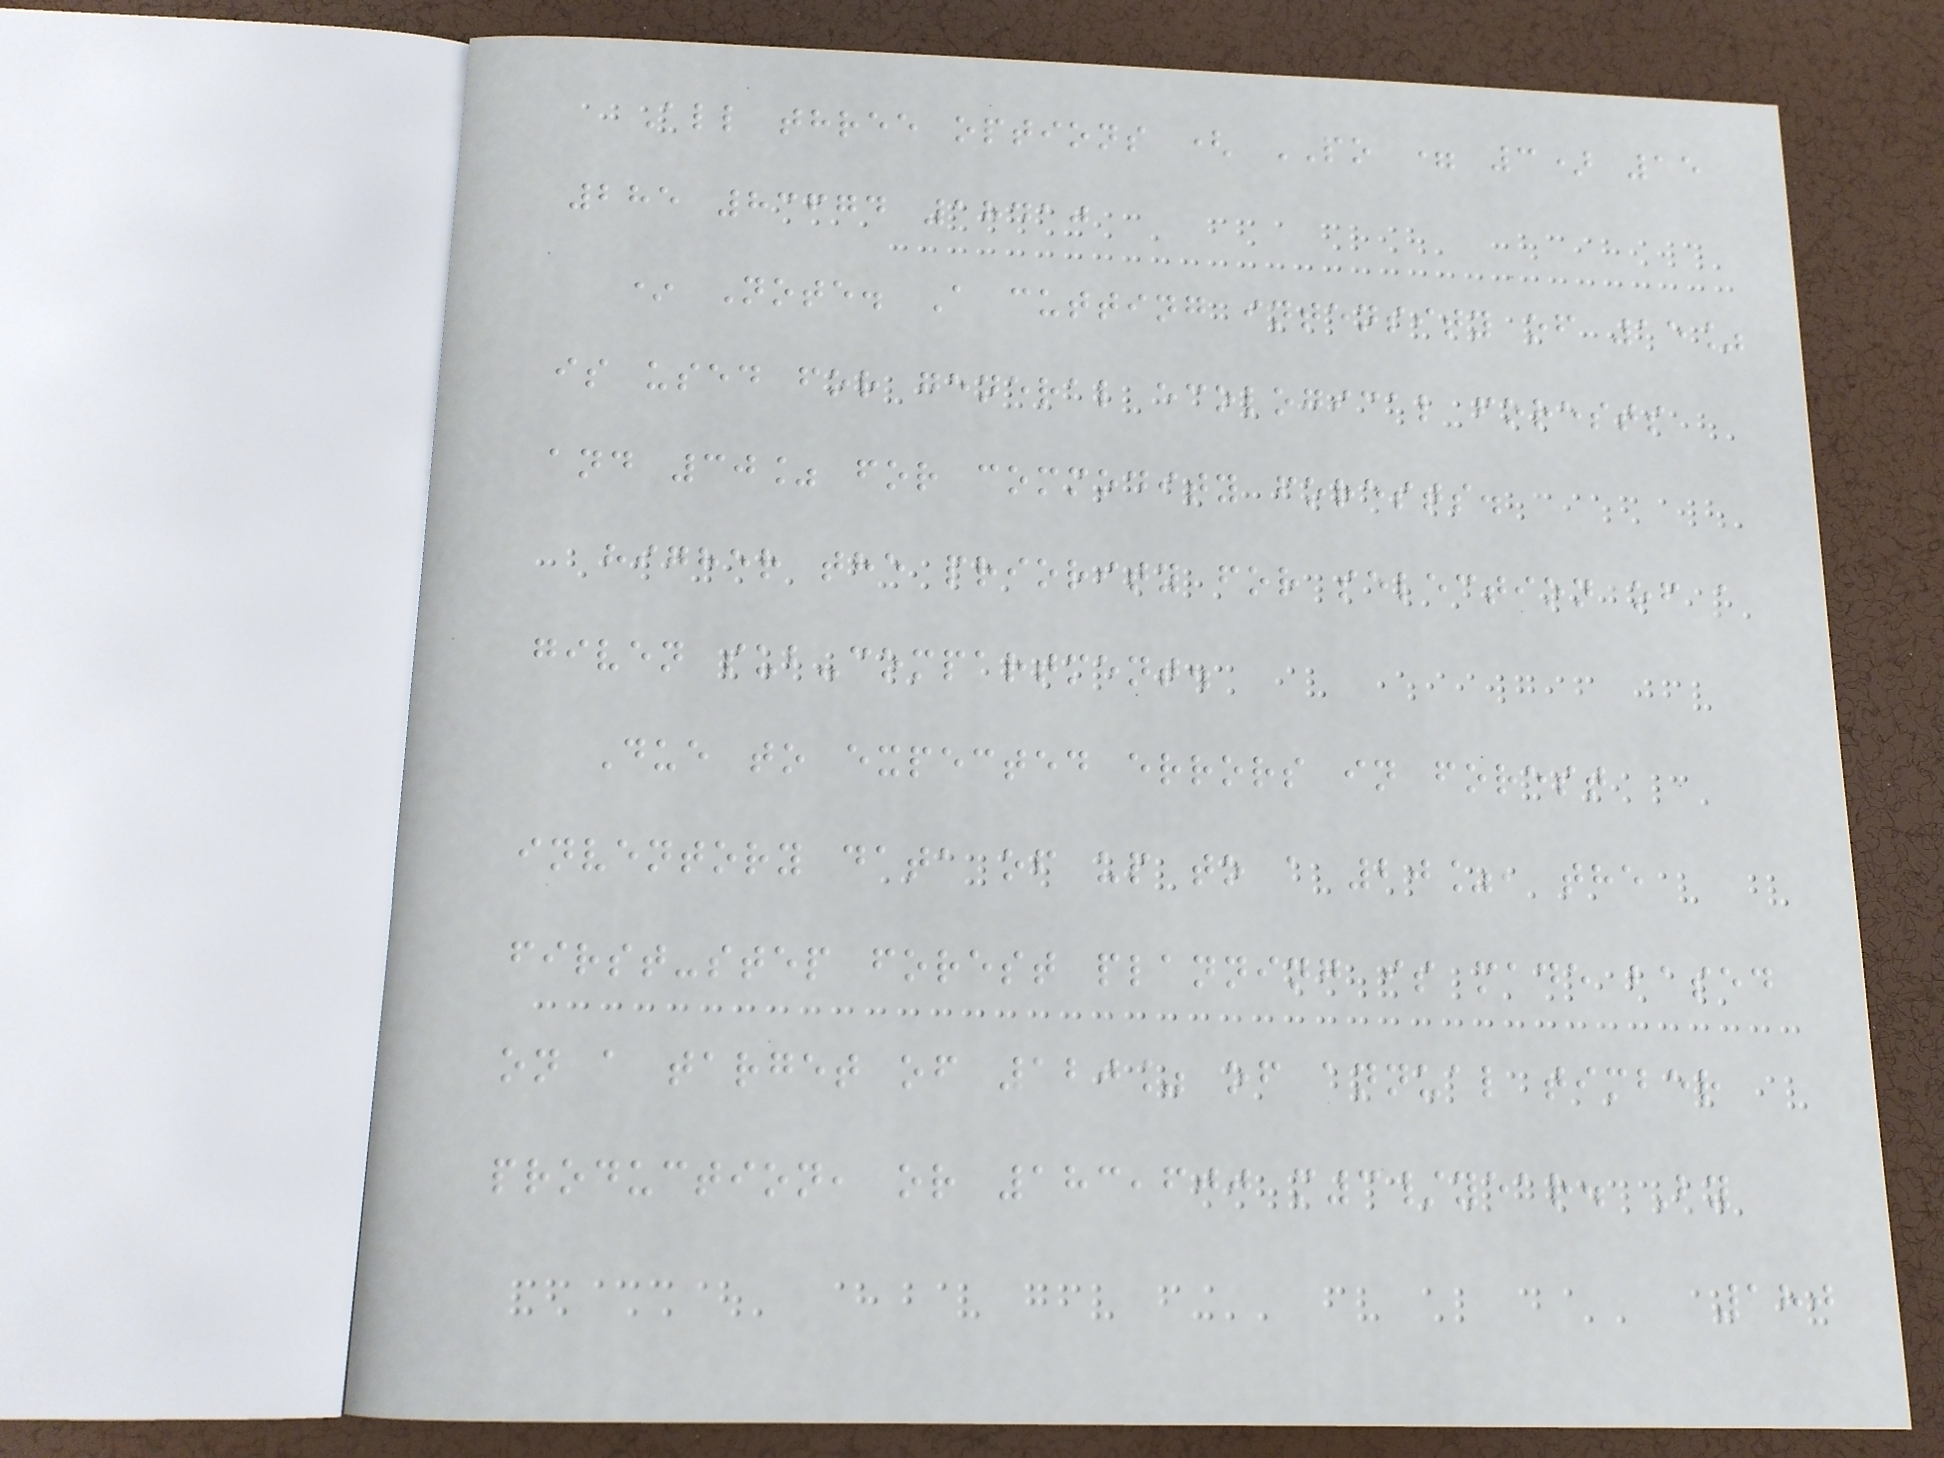All three options ( PO = 3) 15
285 83674 18410
* Note. A cutting intensity of 15%
is used for general ecological forests
and 30% for commodity forests.
higher the priority for selection of a
given sub-compartment.
Due to expected errors in forest
inventory data of up to a 20%, the
first-step forest planning is made based
on a target of 120% of annual timber
production, or 183,600 m3/year. By
180
